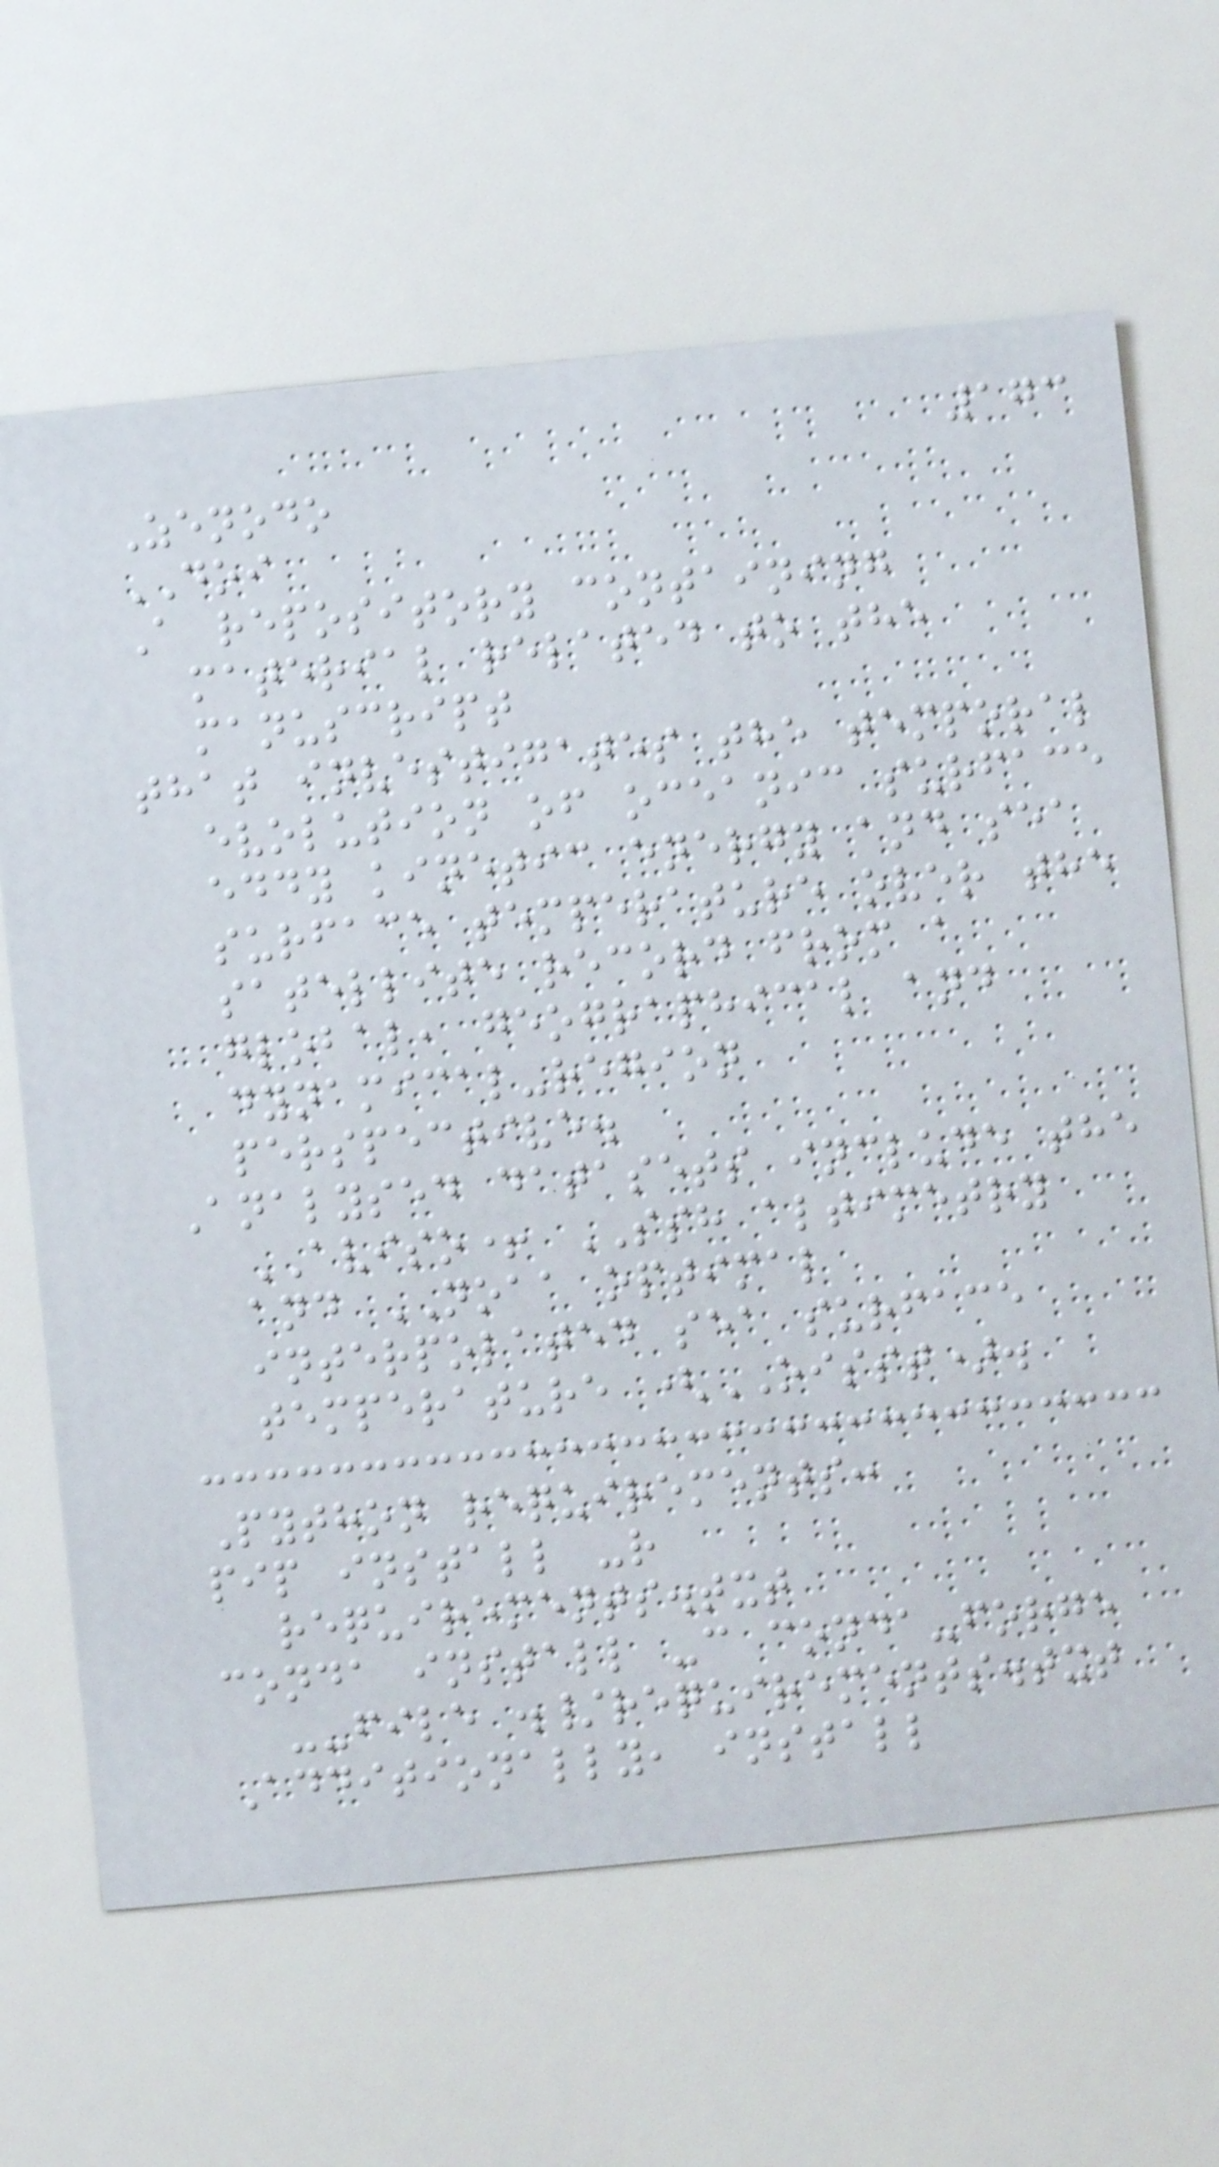173
Zenodo
DOI
A repository containing
material related to the
manuscript
that investigates the temporal
evolution of oceanic surface
eddy kinetic energy and sea
surface temperature over the
satellite record from a
global, geographical and
dynamical-region
perspective.
Analysed datasets include the
AVISO+ SSH altimetry
and NOAA optimal
interpolated sea surface
temperature (OISST).
Python requirements:
pip install -r
requirements.txt
conda install -c conda-forge
--file ./requirements.txt
Additionally, install
